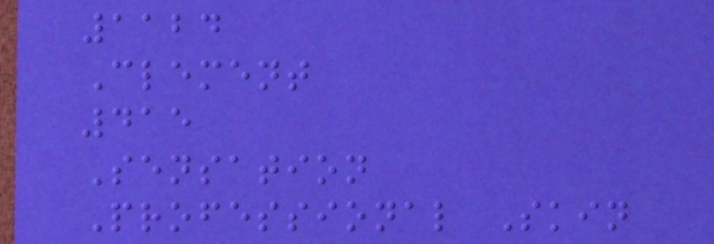1124
Clement
415
Sensation
Professional Skin
